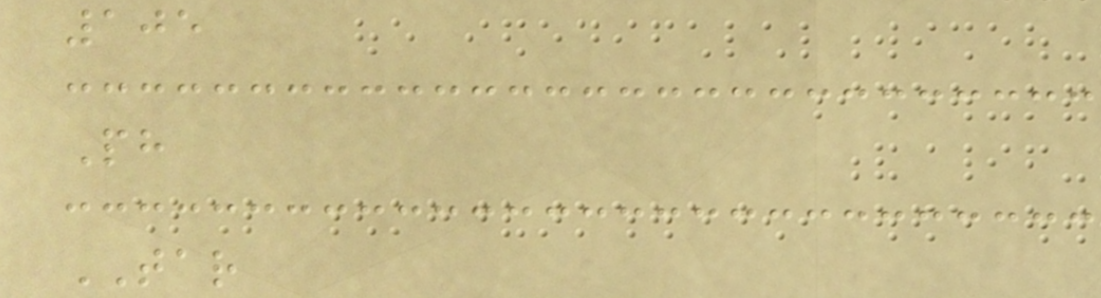105
Ph
TAR
